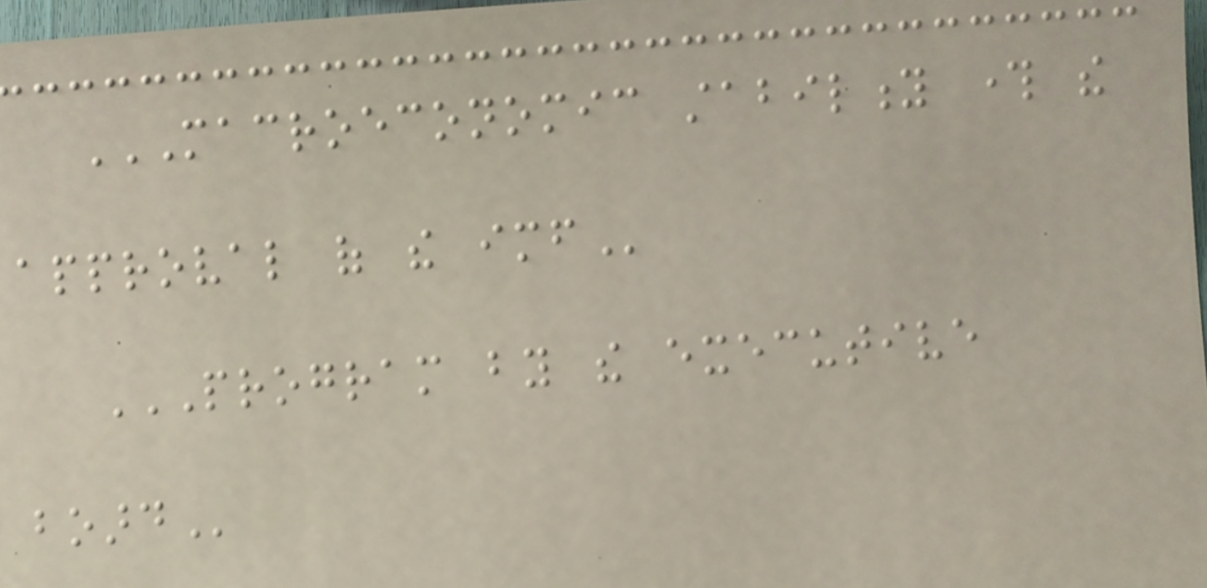MACROECONOMIC STABILITY THROUGH THE
APPROVAL OF THE IMF
PROGRAM BY THE EXECUTIVE
BOARD
